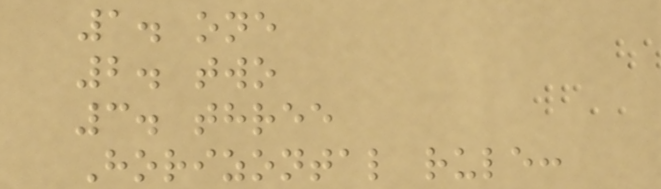1. one
2. two
3. three
Horizontal rule:
